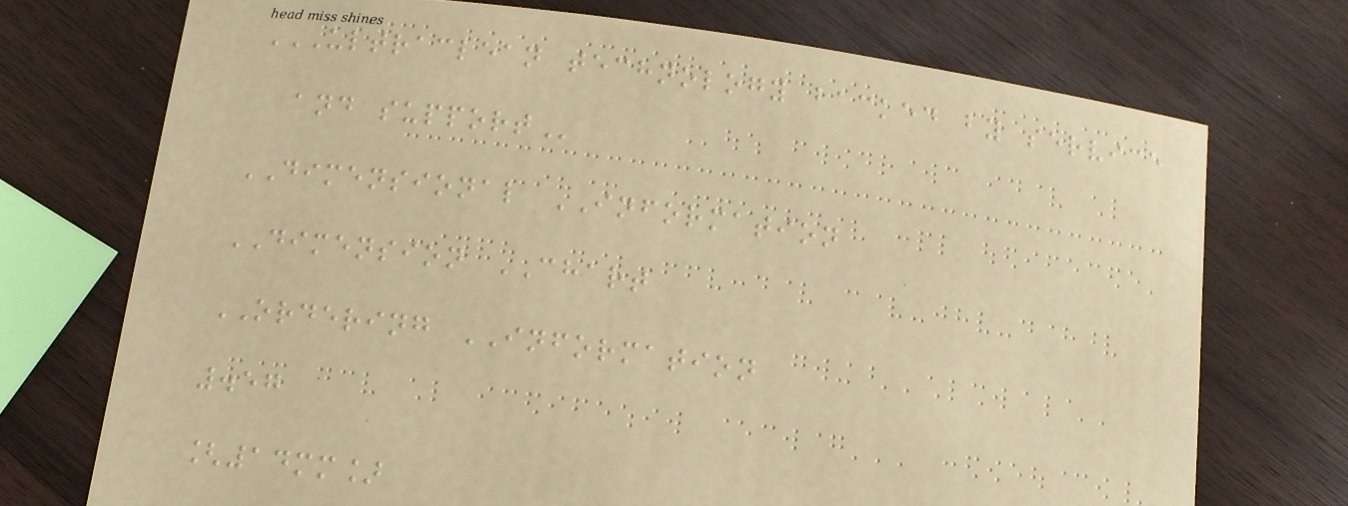ULTRACLEAN TECHNOLOGY BACKED BY SERVICE
AND SUPPORT
DIMENSIONAL INFORMATION
DIMENSION CHART
ORDERING INFORMATION
.57
[14mm]
